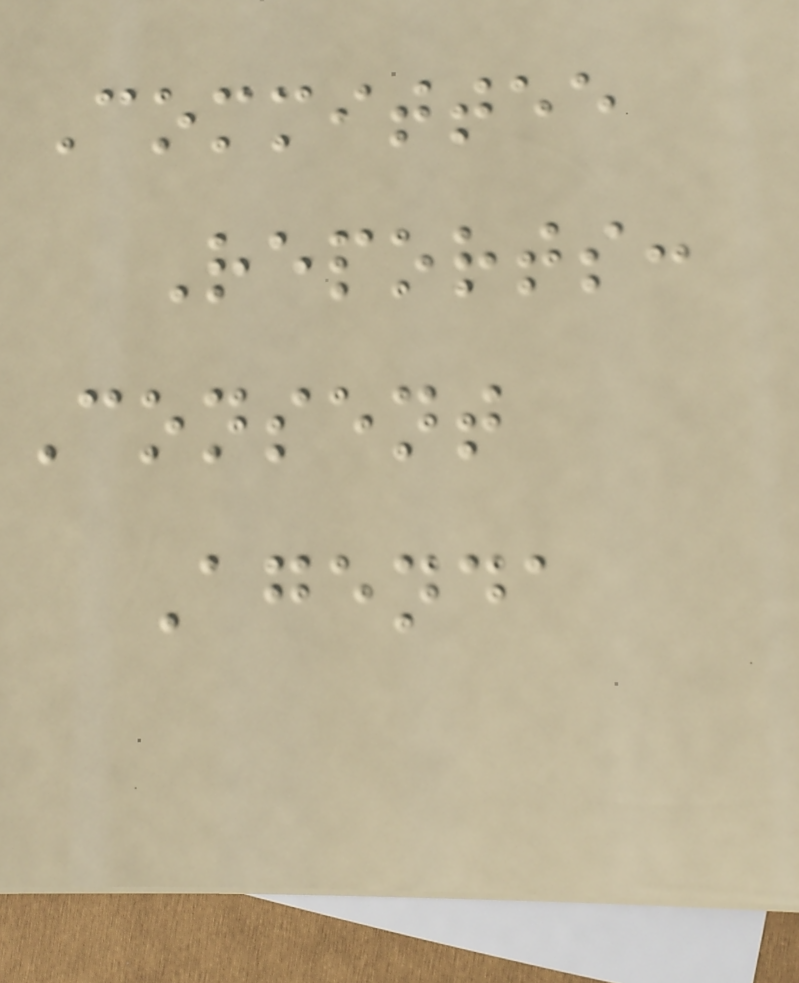Committee
Reports:
Consent
Agenda
